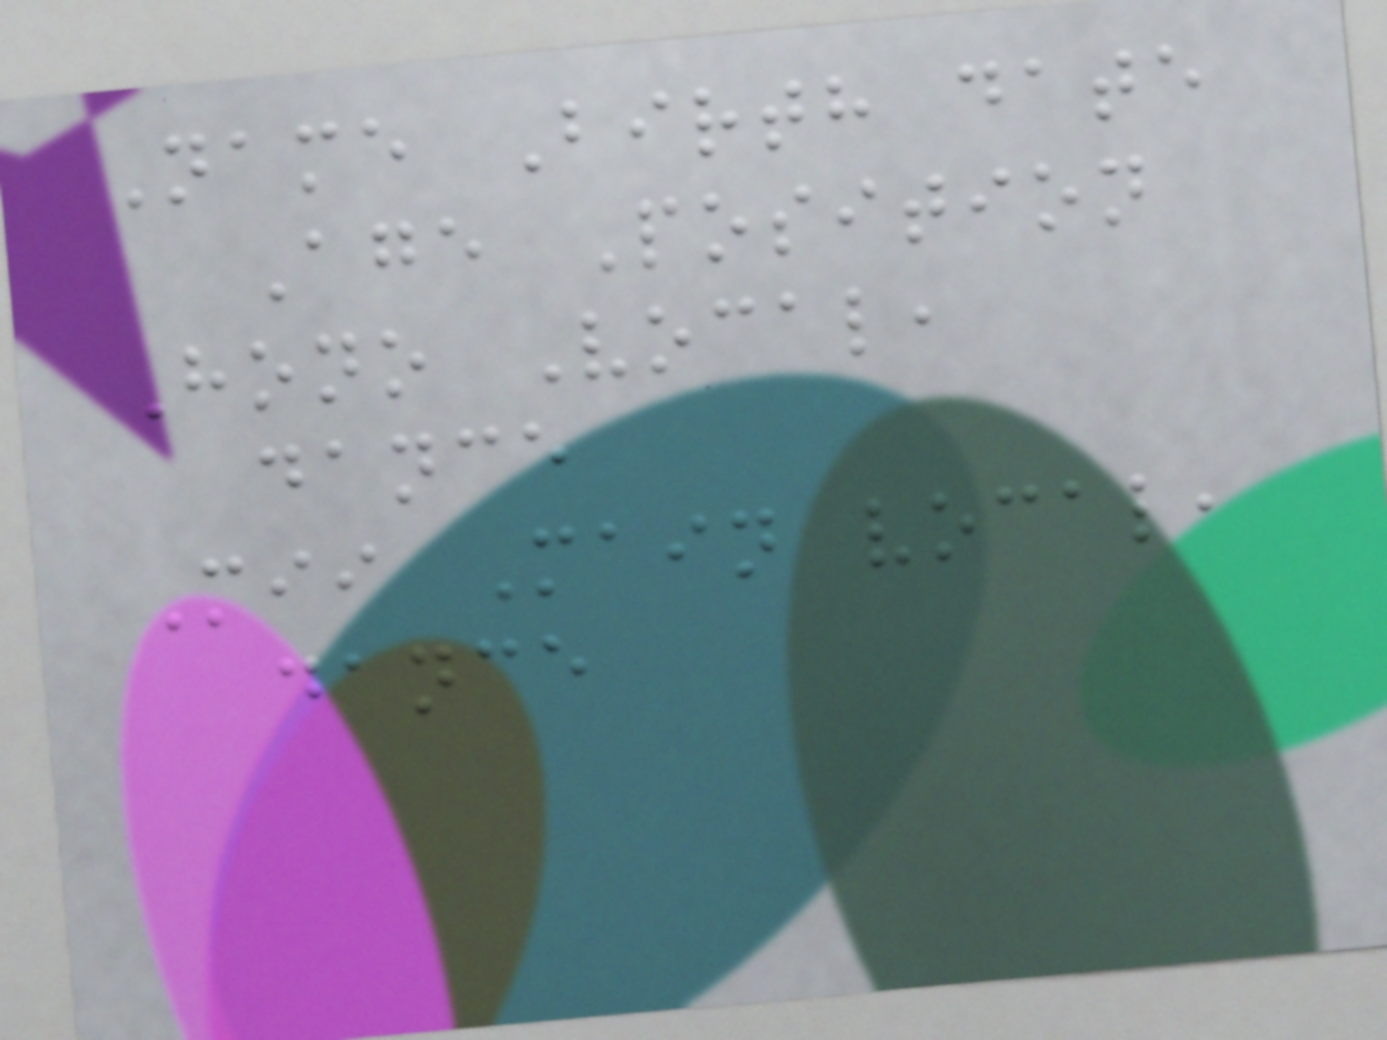Name Birth date
Age Position
Hono Vocal,
dance
Mii Main vocal,
dance
